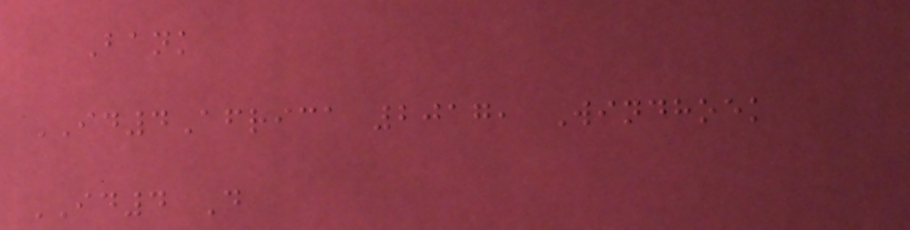Bank
ID4Africa 2017, Windhoek
ID4 D
